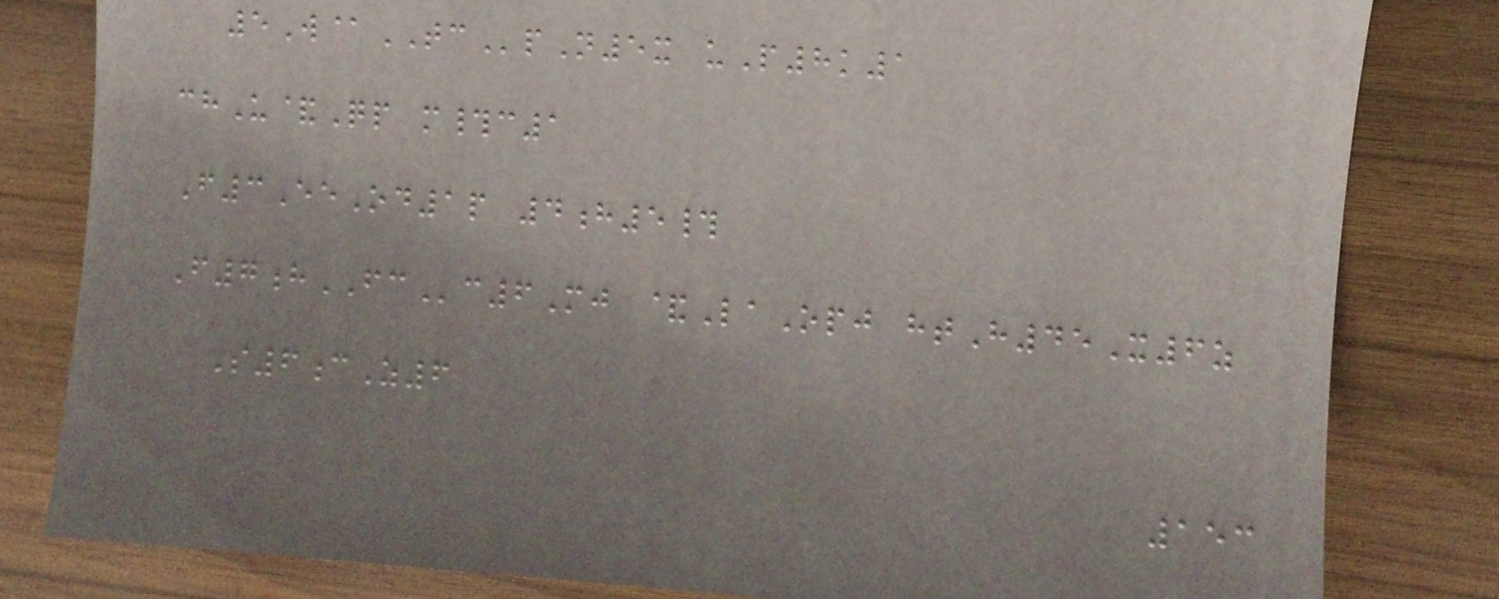5W@TCpN5x uP8k1
chU&Qp m#c1
F3EeOd1p 4h5#
F7hFCc6Mj &LaOpj htH45X6z
S6cZ6
153
